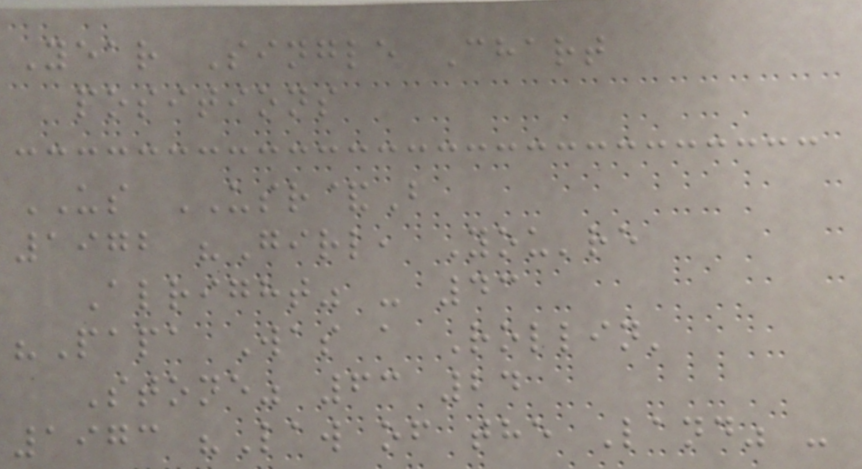Year Single Chart
positions
US USR&B
1972 "Girl, You're
Alright" - 43
"Papa Was a Rollin'
Stone" 63 24
1973 "Law of the Land" -
